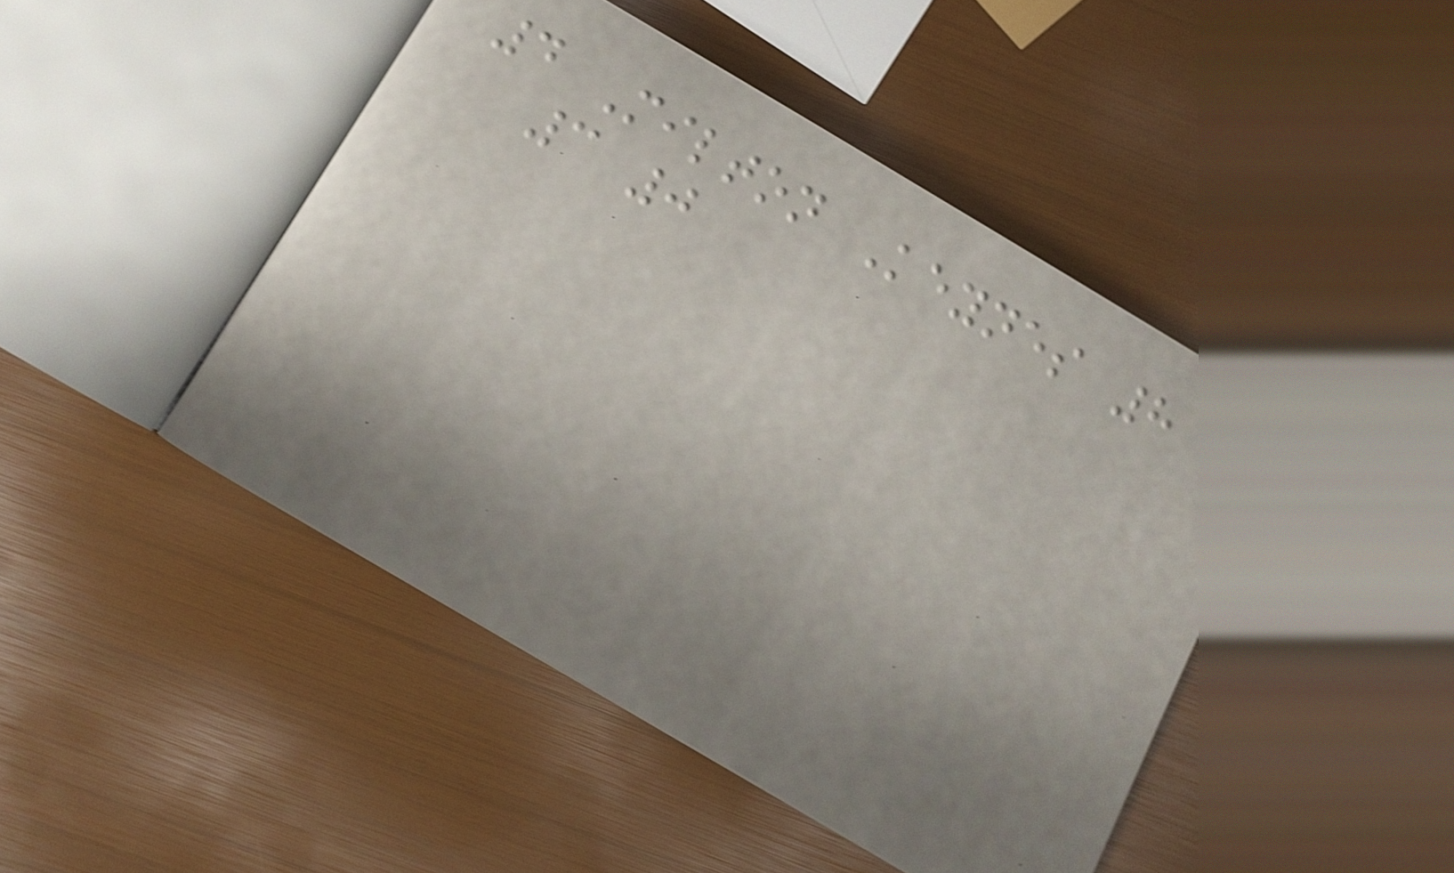4 Milton Keynes 8
3 0
